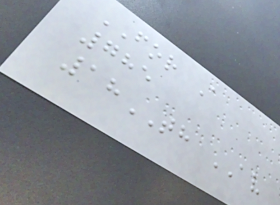FOR A
785
18TH AV
